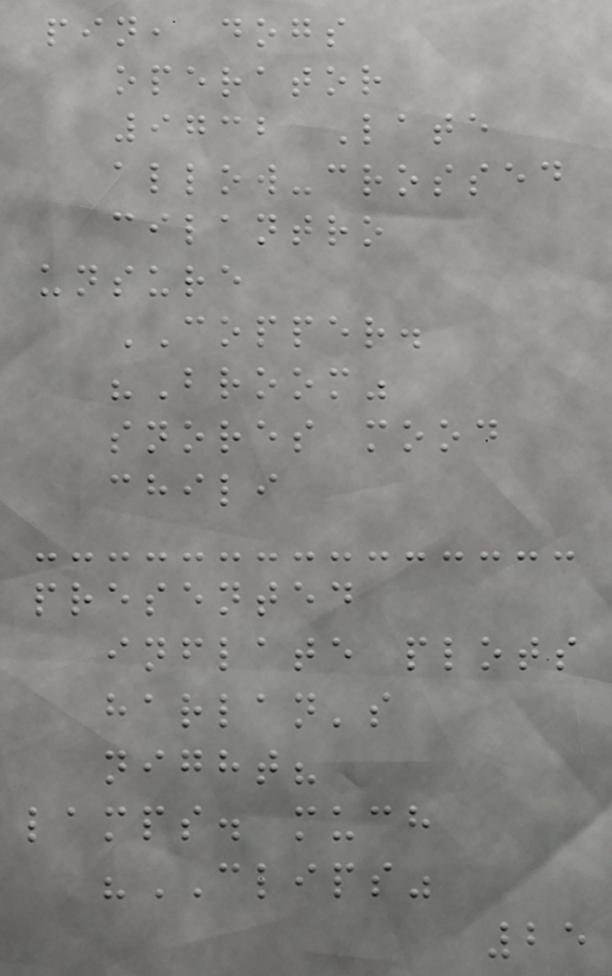pin, dogs
operator
9732 Late
allow-crossed
cilantro
unsure
COPPER.
"Broom"
snores mood
chili
presented
inflate plots
harlan's
night?
lamps. much
"CLIPS"
25
